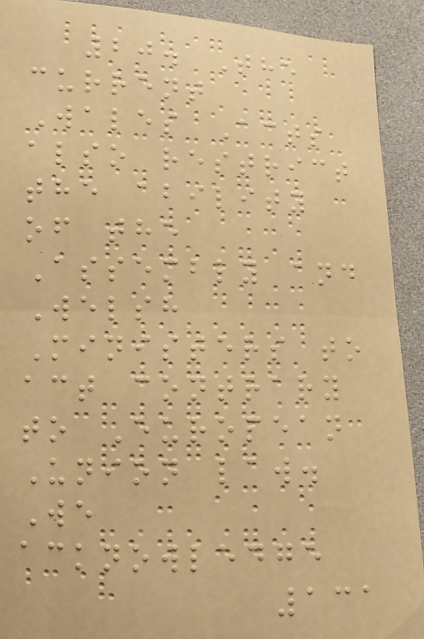20. The
current
Wales Acts
also restrict
the ability
of the
Assembly and
Welsh
Ministers to
act contrary
to European
Union law.
We
acknowledge
131
